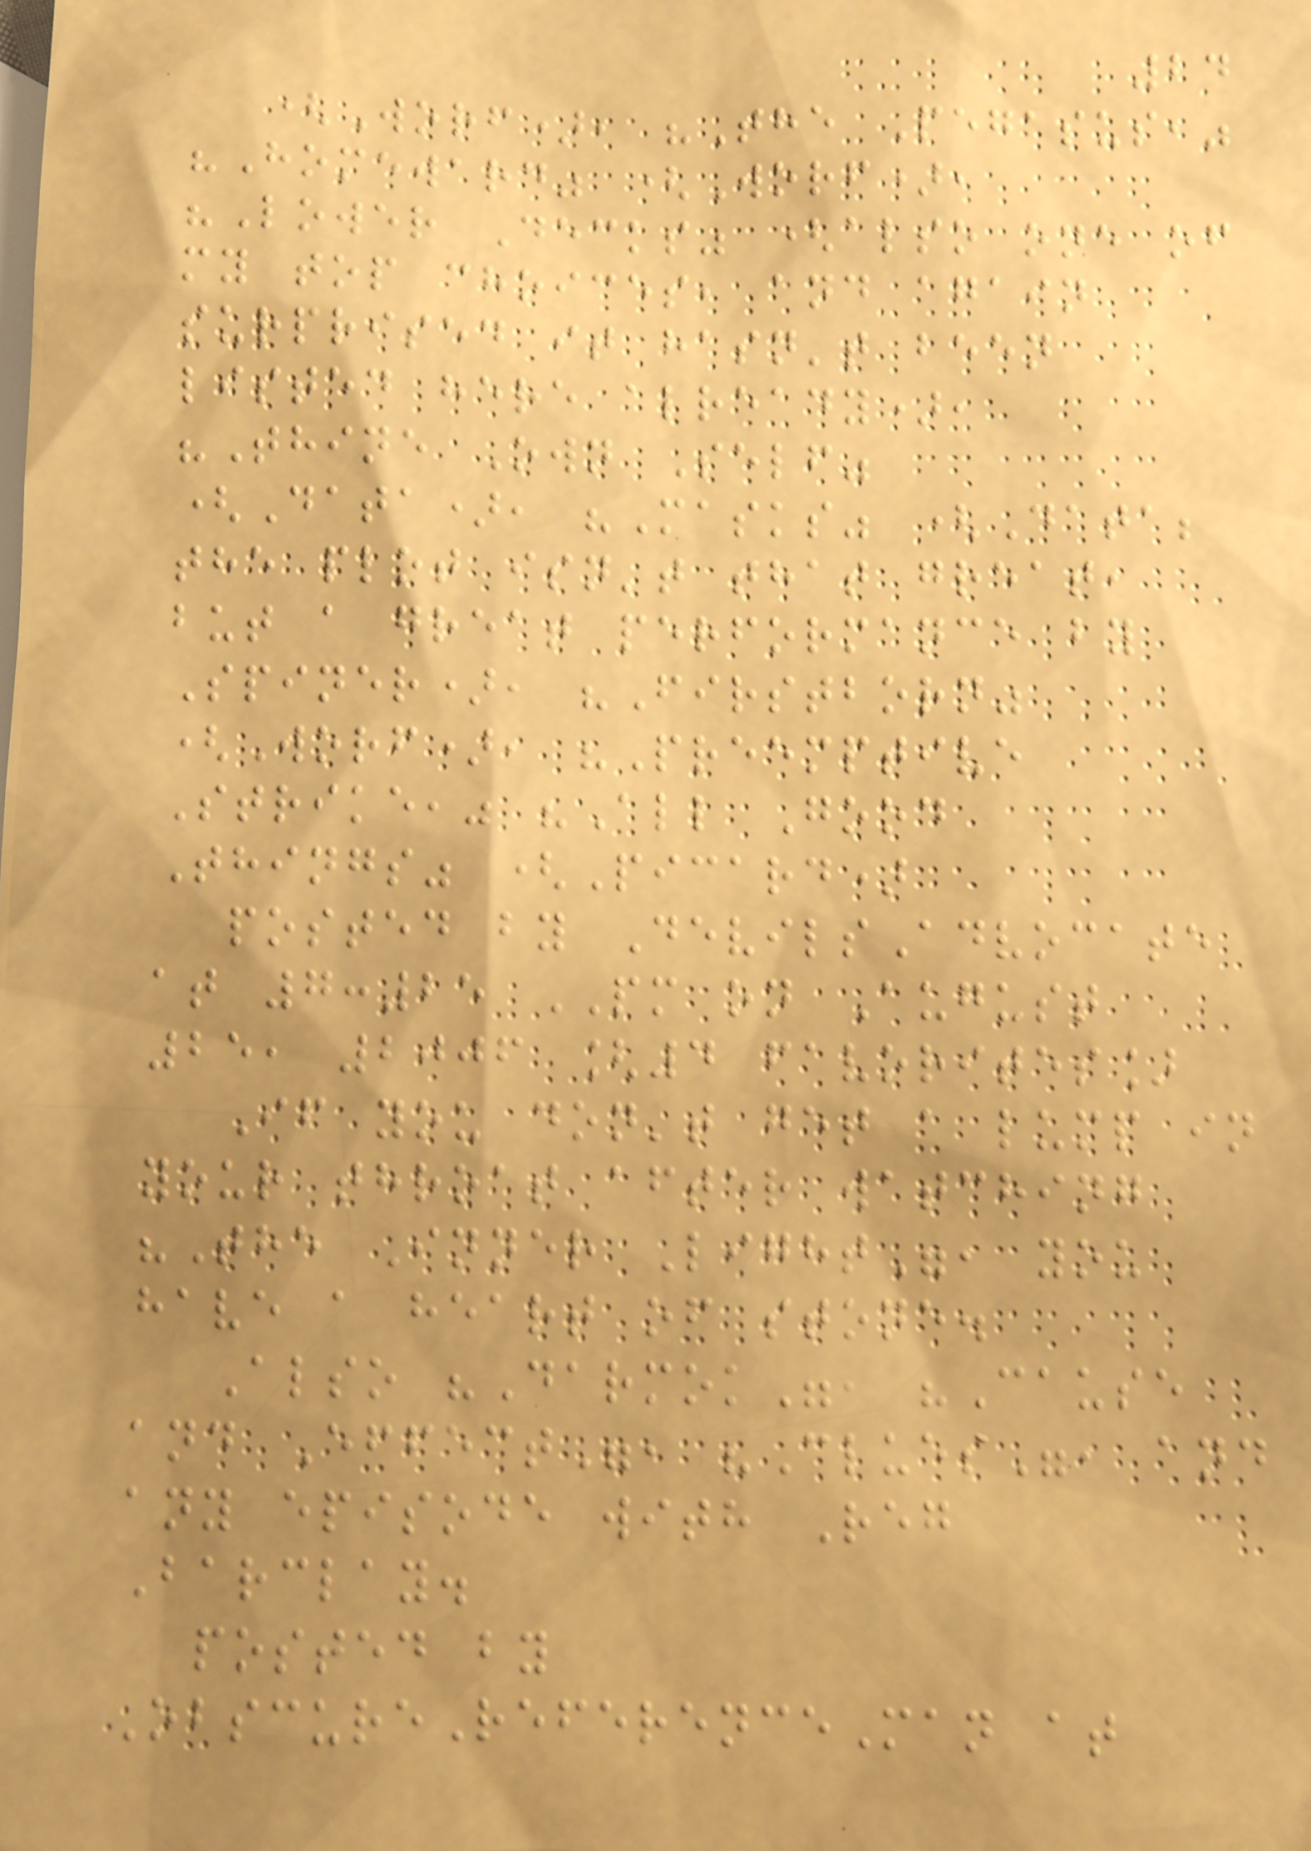24
(Worf), "The Pegasus,"
"Homeward" (Worf),
"Lower Decks" (also one of
my top choices, and again
surprised it hasn't been
listed here already),
"Thine Own Self"
(Data), "Masks" (Data;
the plot isn't that great,
but a great performance by
Spiner), "Firstborn"
(Worf), "Preemptive
Strike," "All Good
Things" (Picard)
posted by DevilsAdvocate
at 7:25 PM on August
25, 2006 [4 favorites]
If you don't get a lump in
your throat after watching
"The Inner Light", you
have a heart of stone.
Also "Darmok", "Cause
and Effect", "Clues", and
any episode with Reg
Barclay.
posted by
ObscureReferenceMan at
